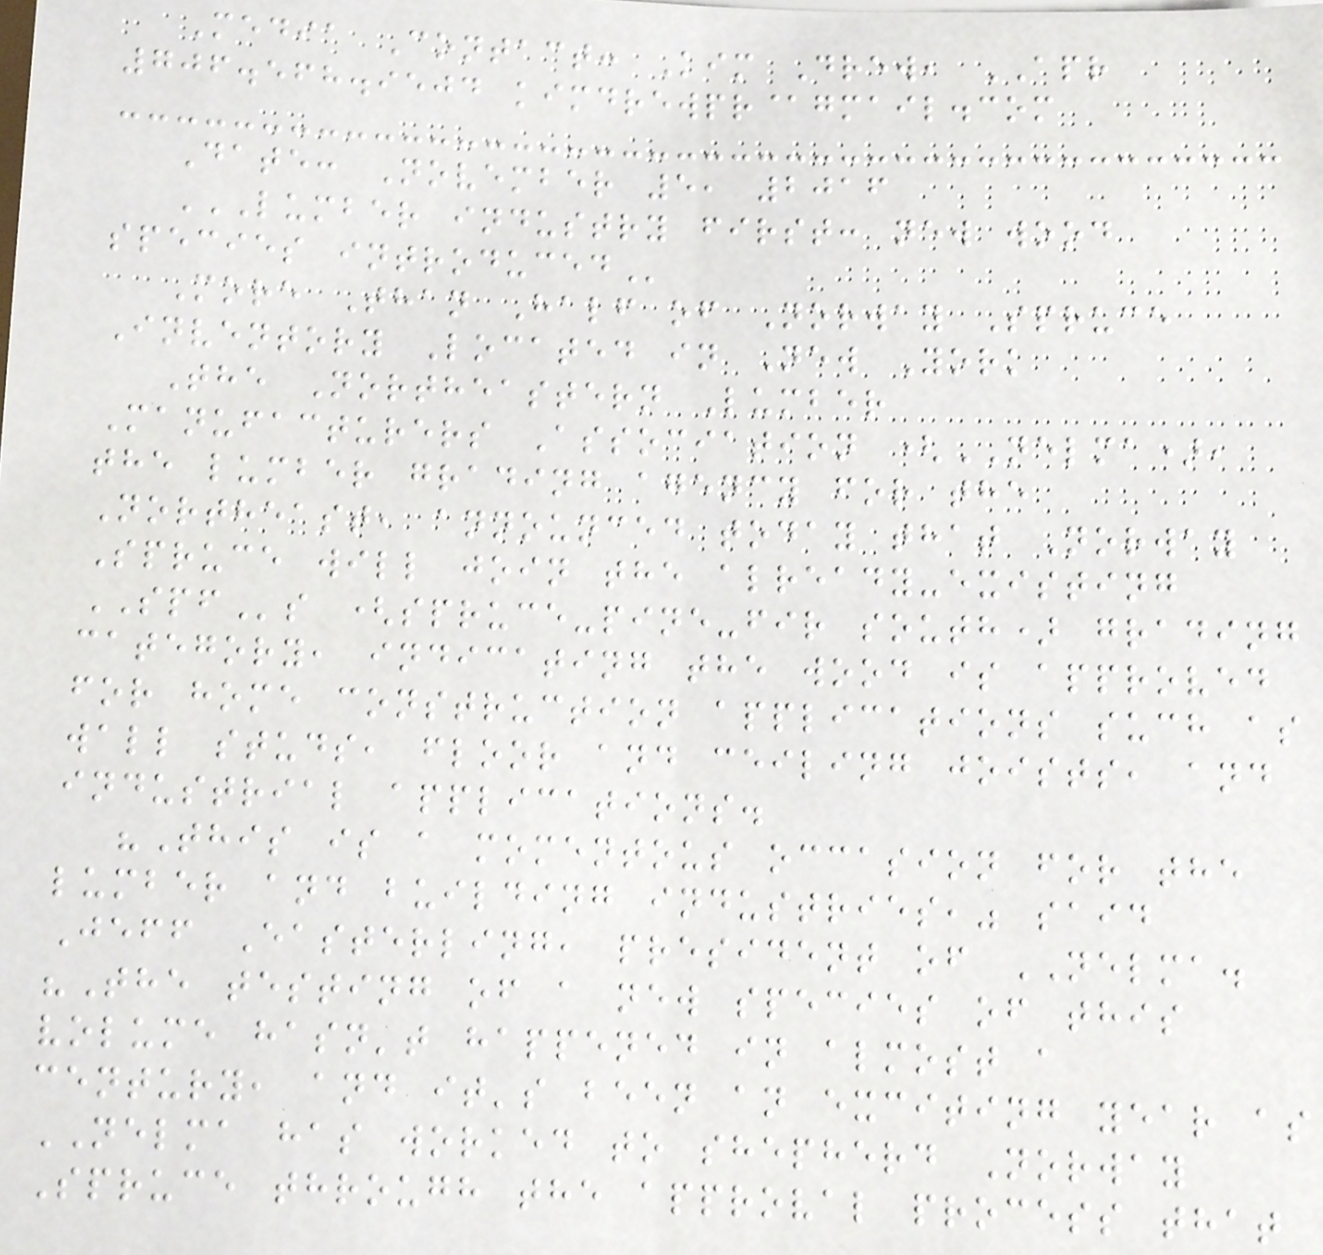Media Contact: Kim Drew, APR
706.568.9504 kimdrewpr@gmail.com
Date: November 5, 2016
LUMBER INDUSTRY FIRST: NEW WOOD
SPECIES INTRODUCED
More Than Half of Norway Spruce
Inventory Located in New York
The Northeastern Lumber
Manufacturers Association (NELMA),
the lumber grading agency for the
Northeast, announced today that Norway
Spruce will join the already-existing
SPFs (spruce-pine-fir south) grading
category, indicating the wood is approved
for home construction applications such as
wall studs, floor and ceiling joists, and
industrial applications.
"This is a momentous occasion for the
lumber and building industries," said
Jeff Easterling, president of NELMA.
"The testing of a new species of this
volume hasn't happened in almost a
century, and it's been an exciting year as
NELMA has worked to shepherd Norway
Spruce through the approval process that
